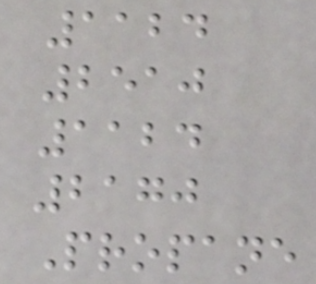1124
2510
1124
2170
Propane
